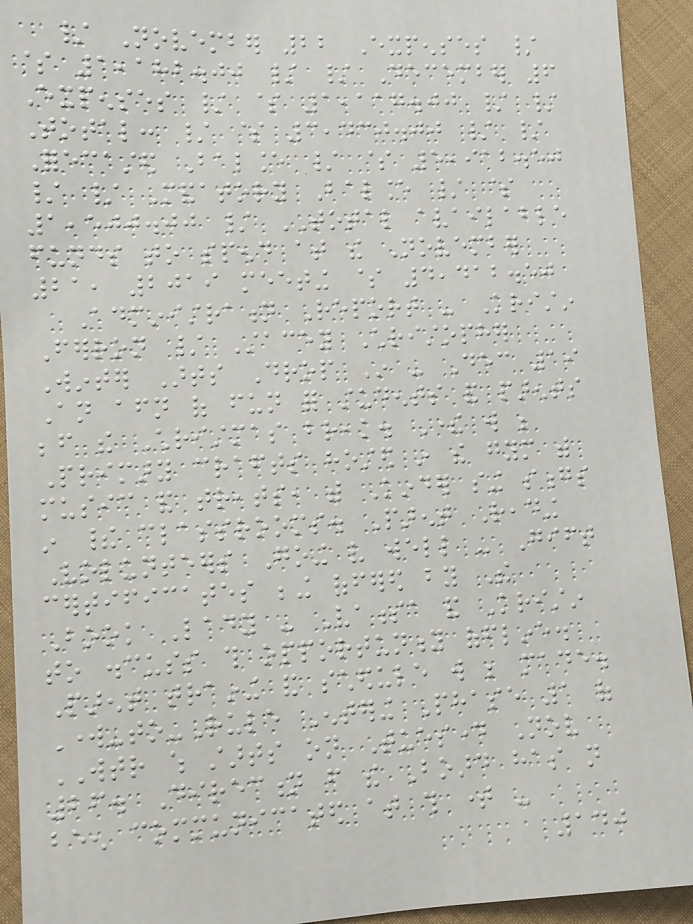/ November 22 Expenses /
$ 1,182.00 / / December 6
Expenses / $ 1,117.00 / /
Total: / $ 3,430.00 / /
Forecasted Balance / $ 5,912.50
/ / Mandatory Balance / $
1,500.00 / TOTAL available
funds to spend at the November
21, 2019 meeting $ 4,412.50
Administration Report - Kristin
Ferron / Stacey Christopher
Winter Arts Drop In - Dec 19
An afternoon of fun for students and parents
before the Christmas break. There will be
Primary crafts hosted in the gym with
music and treats, with Kinder sing songs
in their classrooms. Parent Reading
Volunteers Going very well - Gift
certificates being offered by The
Book Lady - Vanessa and Kristin
to discuss this opportunity offline.
Parent training and schedule will be made.
Work-to-Rule Entering Phase 1 of
WTR which starts on Tuesday Nov
26. Direction from the Board has not
been communicated at this time -
140
